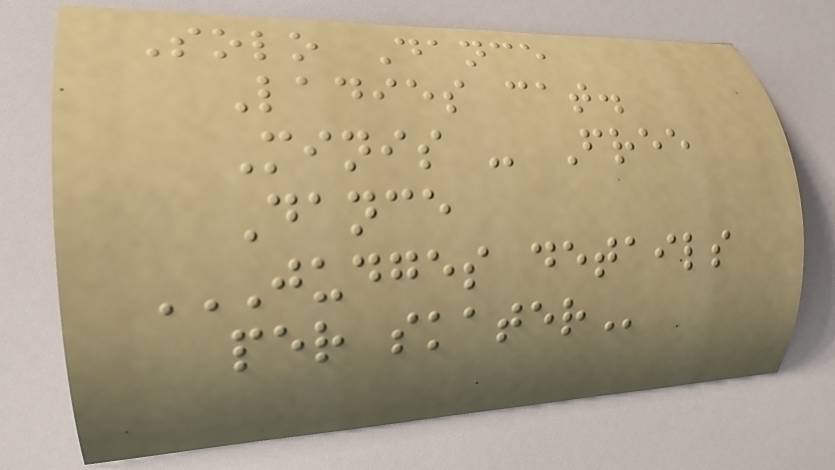Solo Dance
Ladies cat.
Minis - Free
Dance
JUDGES DETAILS
PER SKATER
